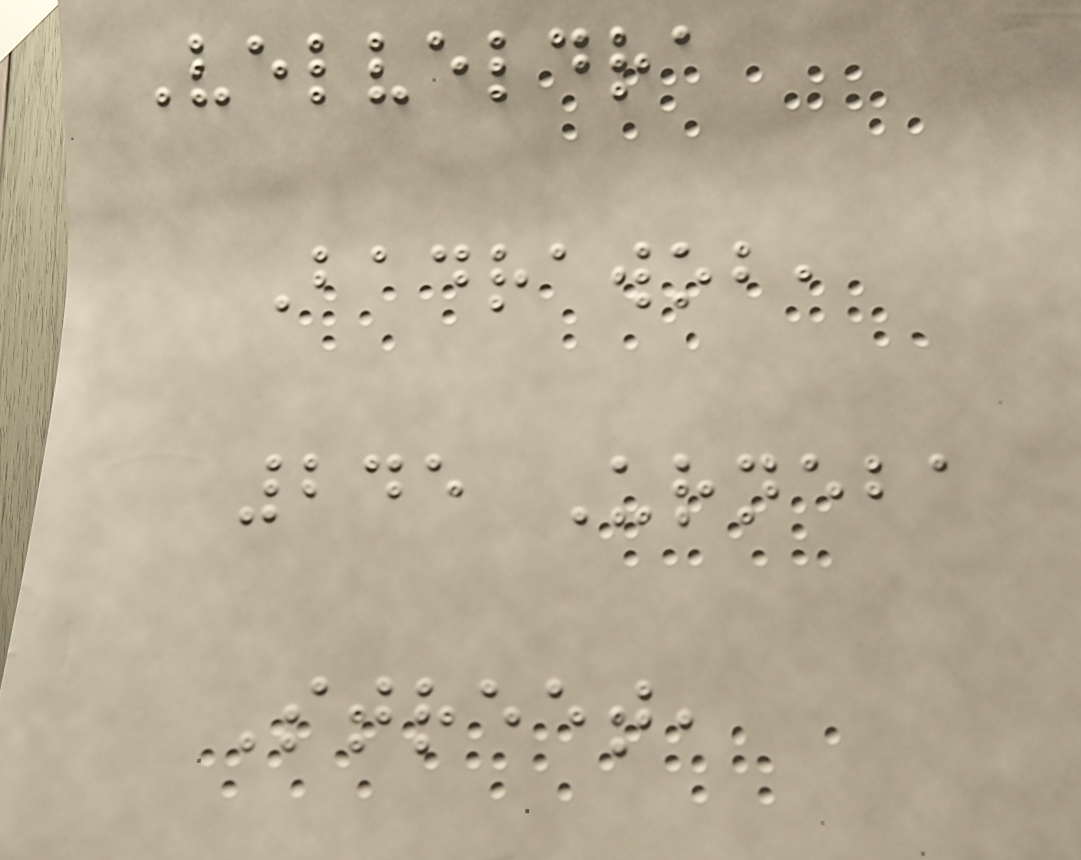Velveldra
Badrawob,
245 Urneba
Street,
